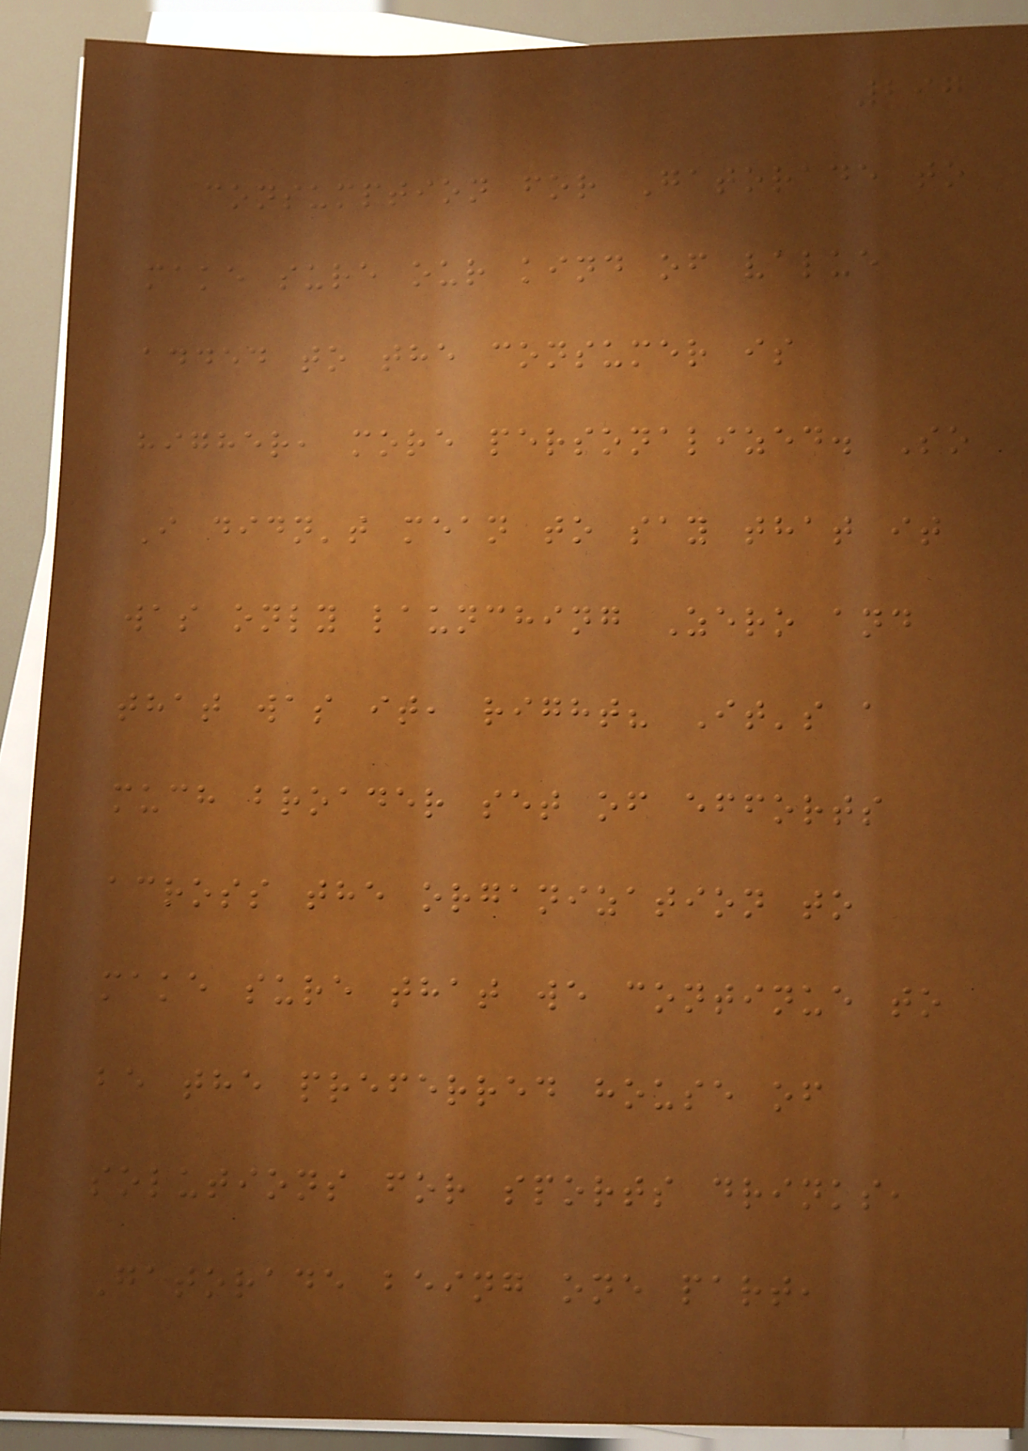297
consumption for Gatorade to
make sure our kind of value
added to the consumer is
higher, more personalized. So
I didn't mean to say that it
was only launching Zero and
that was it, right? It's a
much broader set of efforts
across the organization to
make sure that we continue to
be the preferred house of
solutions for sports drinks,
Gatorade being one part,
